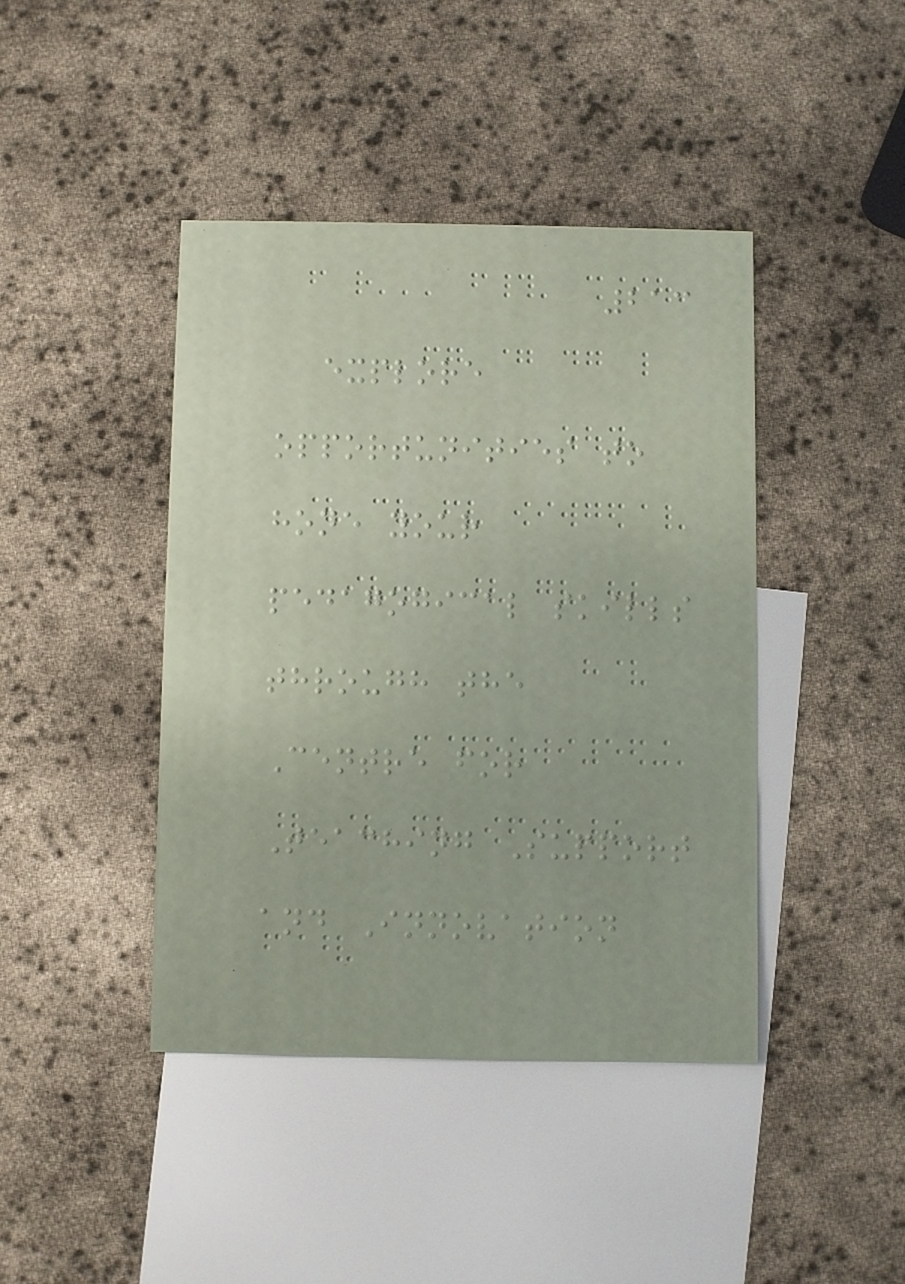213
explore
opportunities to
hone your
pedagogical skills
through the
Centre for
Teaching Support
and Innovation
